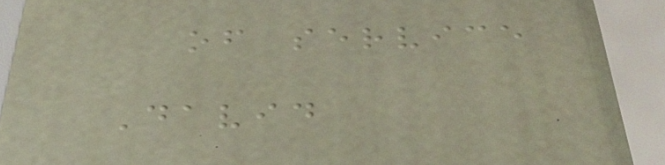of service
David
